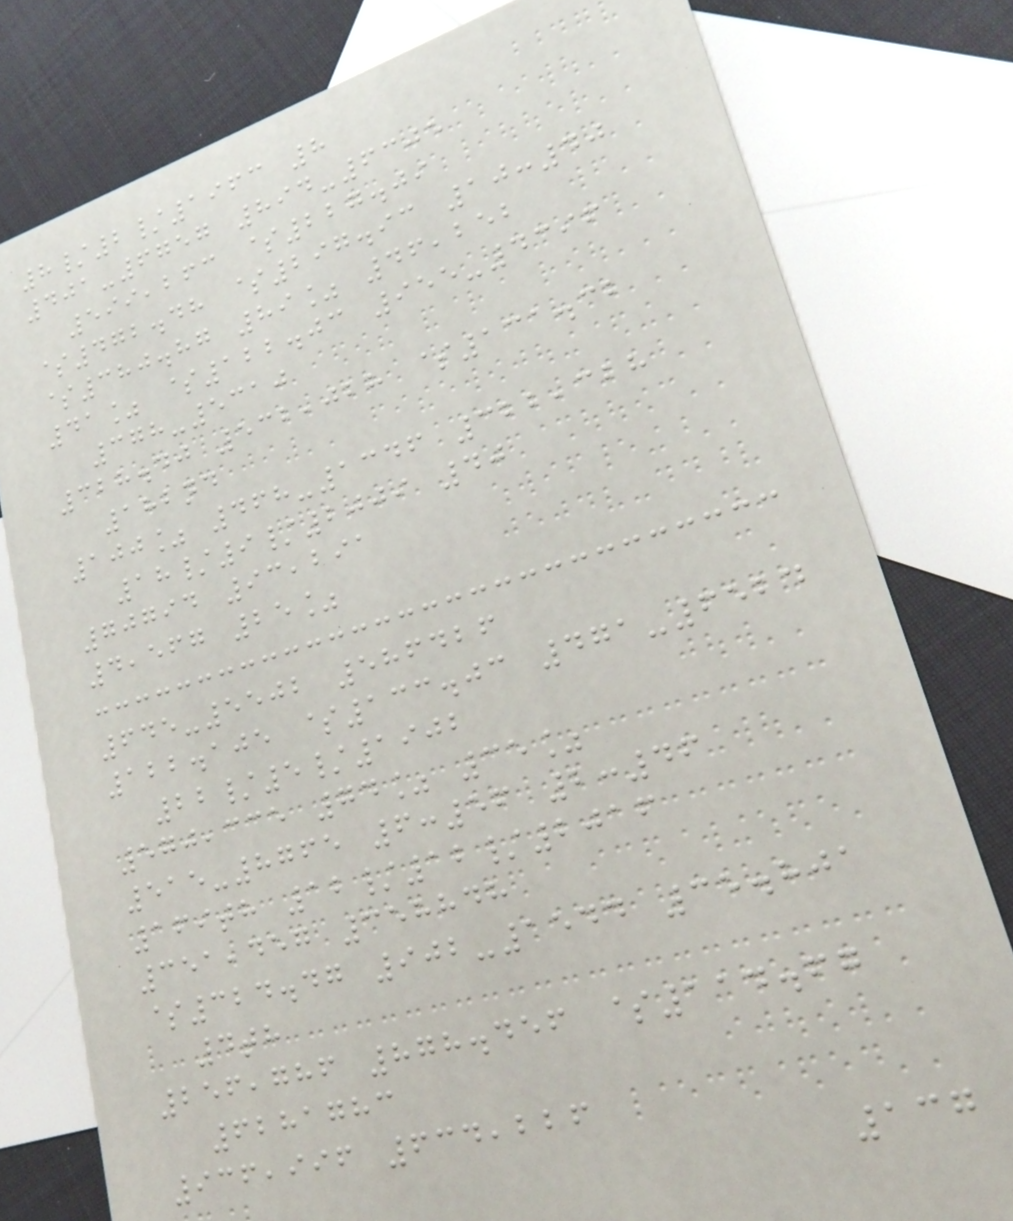8/2/1963 8
401-6757 894-6305
599,263 $227.09
$472.48 $297.93 10:40
$380.87 89% 46,252
41% $122.03 955-4396
378-5310
328.40 532,028 $131.32
182nd
100% 468-1346 322,328
18/9/2009 40
70794 93,291
4,567 25%
645-5502 586426
122.105 $133.03 471-6524
22/5/1902
570,335 74% 35%
515-8765 6:56 2:46
169th 12/12/2016
351,457 358848
$324.47 902-1544 35.801
4th
256,786 878.456 $114.67
6281783
936,996 634,226
137
